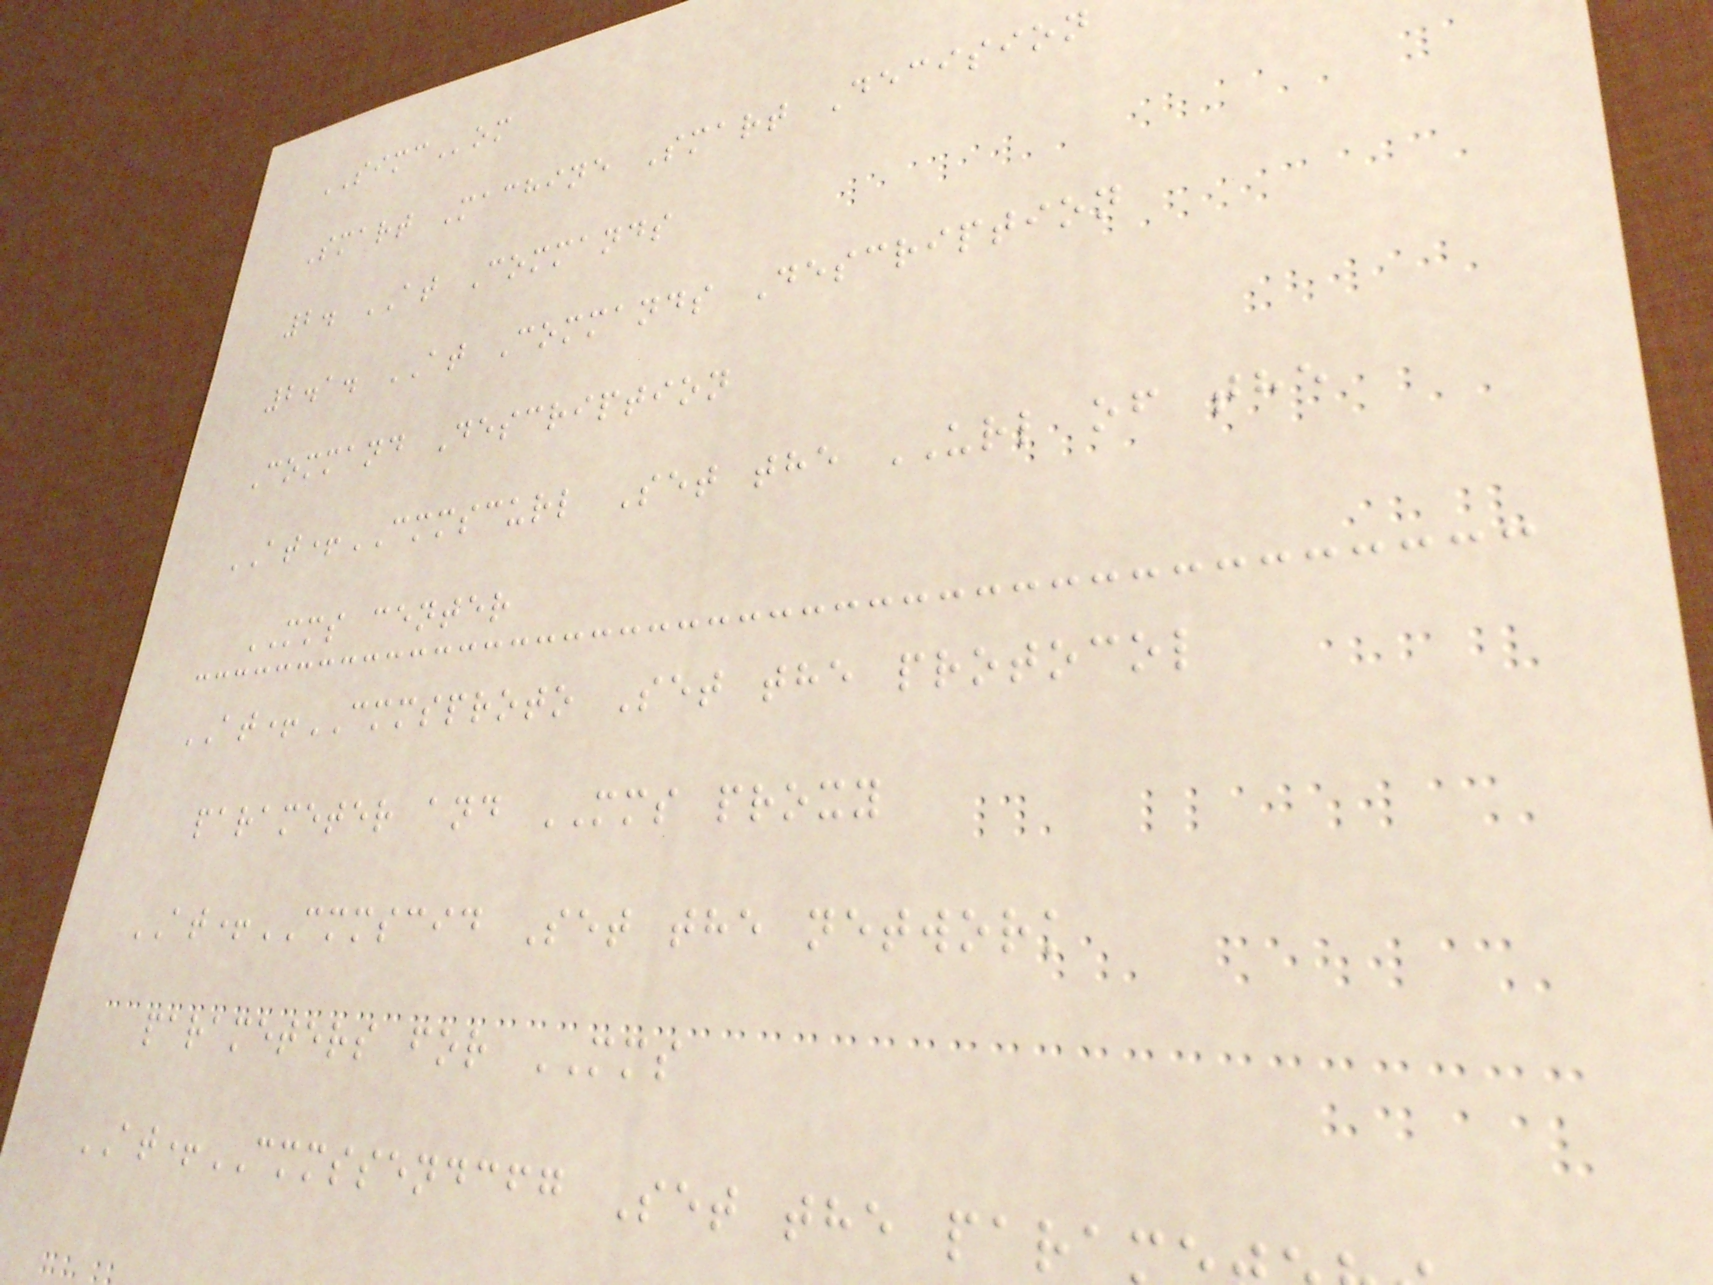SIMCom
Smart Machine Smart Decision
2. AT Commands
2.1. AT Commands Description
Command Description
AT+CMMSCURL Set the URL of the
MMS center
AT+CMMSPROTO Set the protocol
parameter and MMS proxy
AT+CMMSCID Set the network
parameters for MMS
AT+CMMSSENDCFG Set the para
